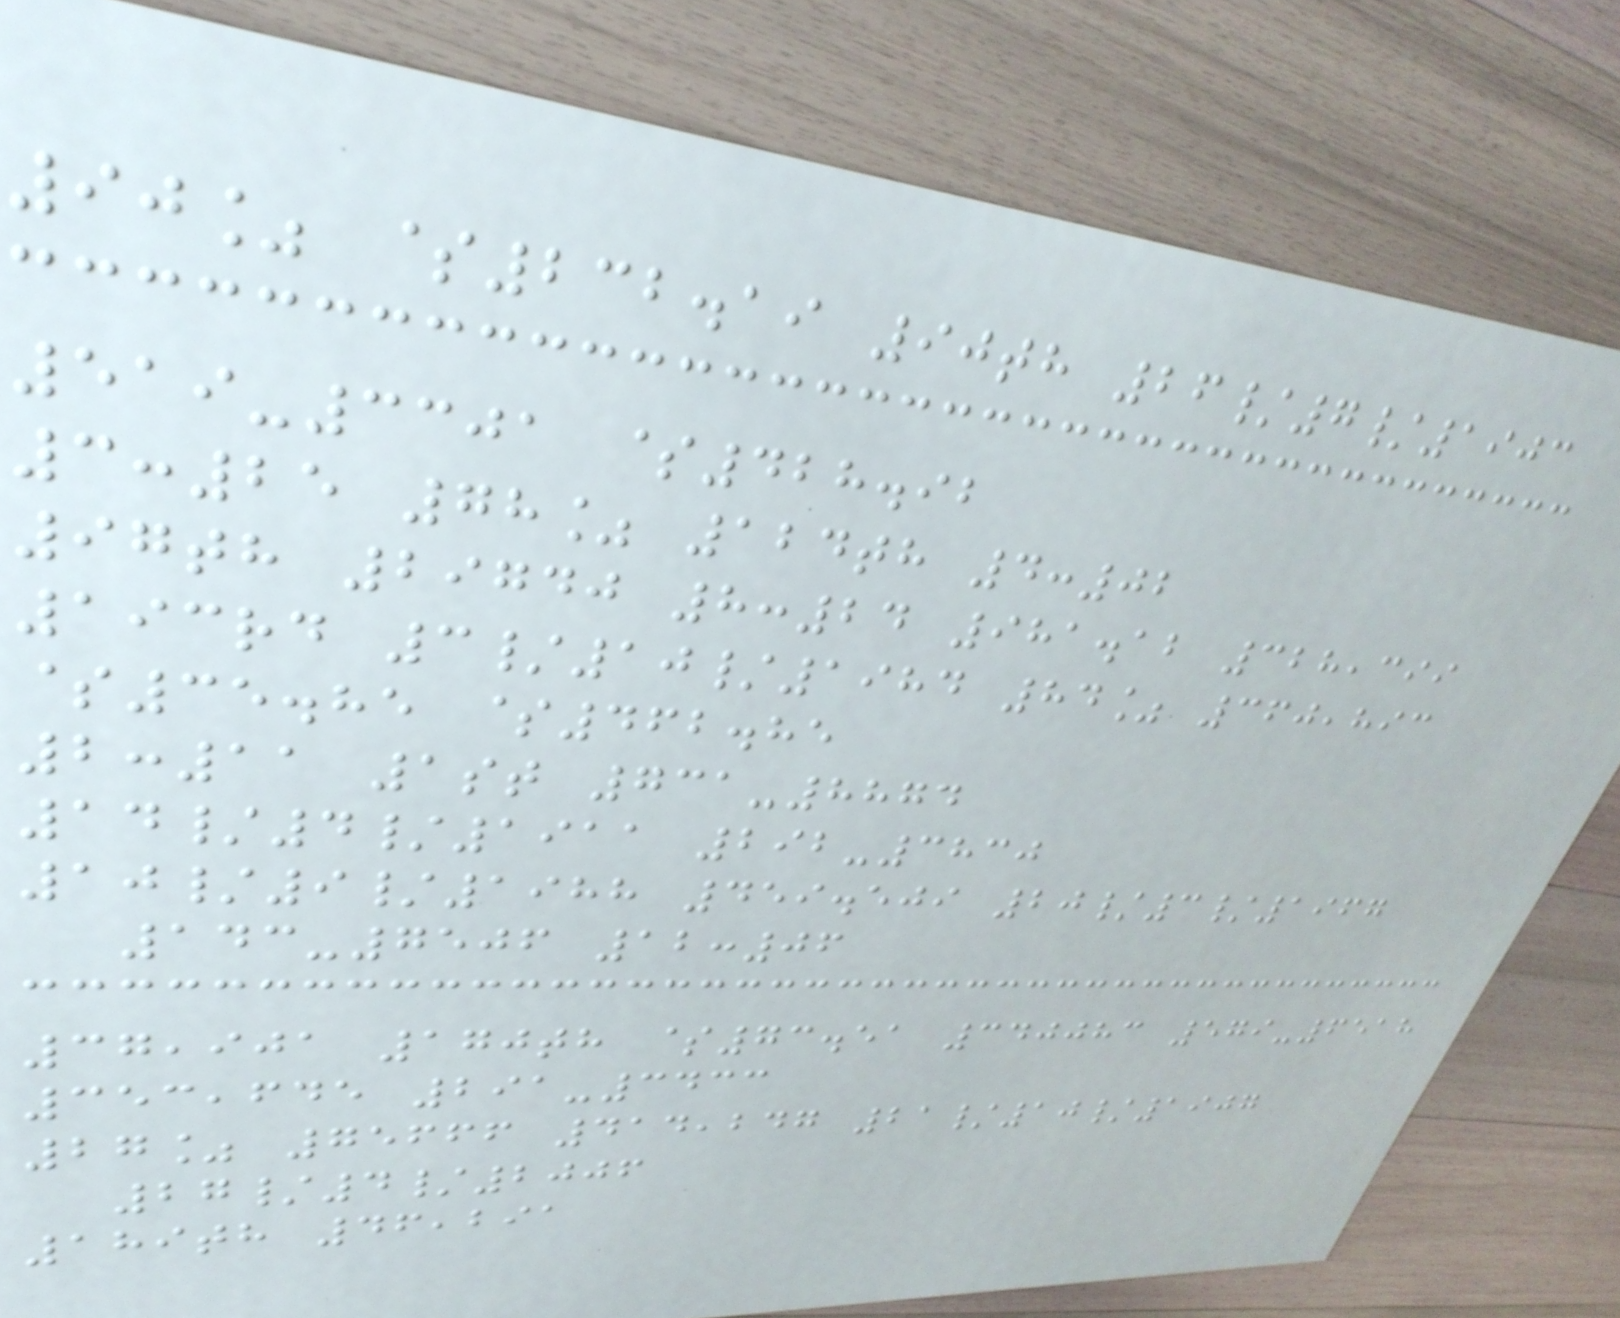90% $232.19 90th 26/7/1903
519-3301 $428.92
3:25 78% 124th 4:02
97th 29740 8:24 981.12 328,399
193rd 3/10/1984 84% 360,893
$35.85 $462.85
2:11 1st 731-8874
14/4/1911 292-3830
10/9/1988 459.509 20/3/1967
143-7506 12:06
37,901 170th $73.51 340083 579-6518
353,645 291-3433
27% 75666 414,247 21/10/1907
27/4/2006
189th 46,291
